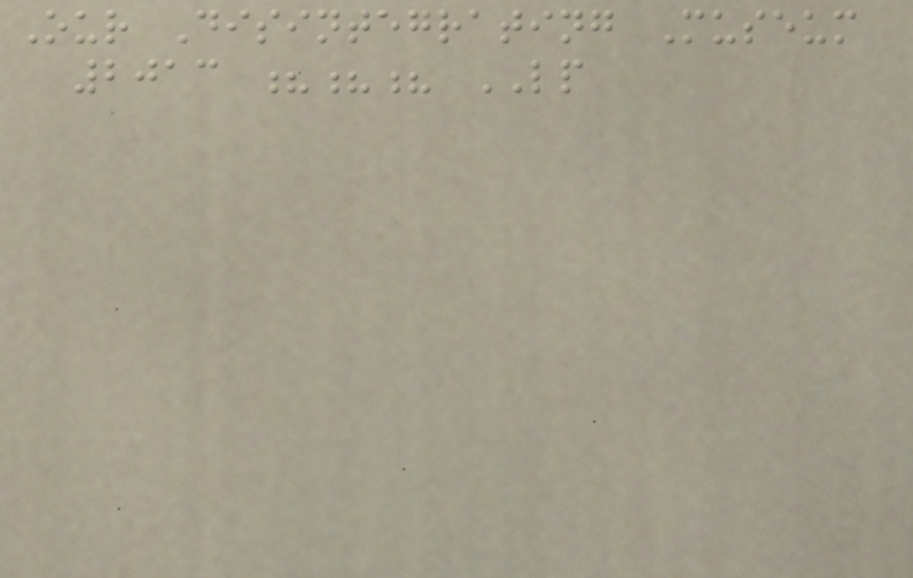Our Disintegrating Museum
2013 ??? LP
